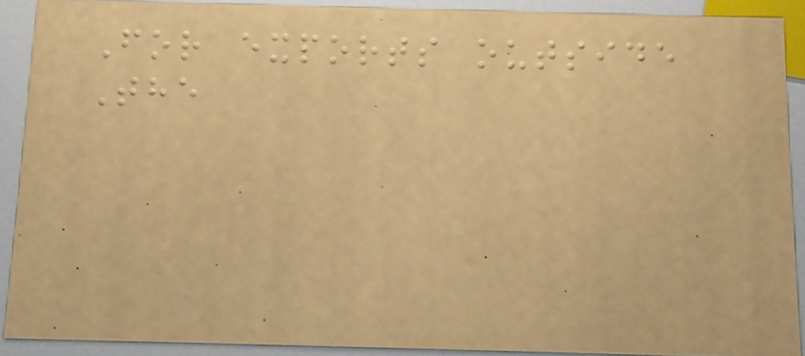For exports outside
The
